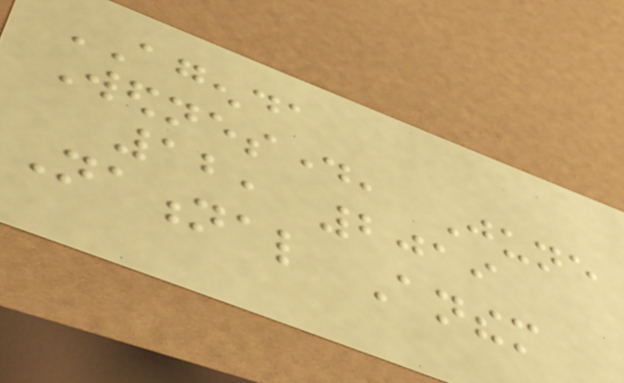AGENDA
Wednesday, June
12, 2019
National Anthem
